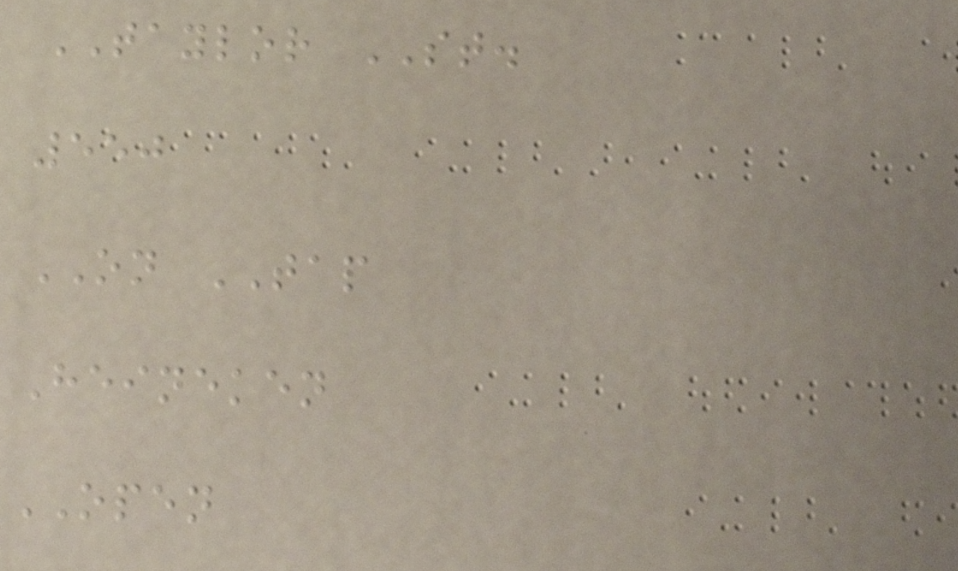TAYLOR ST.
550
ON TAP
Heineken
OPEN
